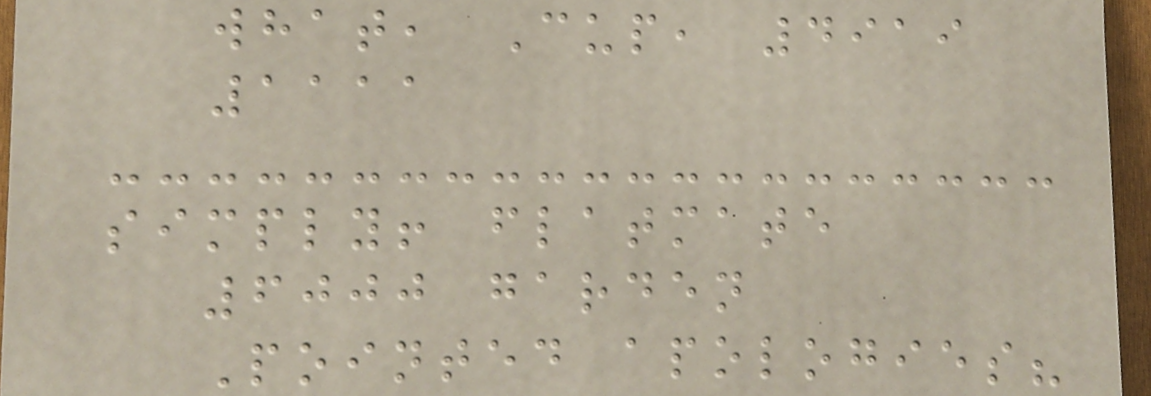what, Cup, 4919
1111
simply! flatmate
6000 garden
Pointed apologies?
